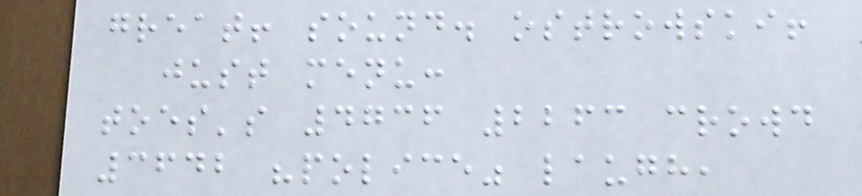great! sound. ostrowski!
just menu:
toes's 4736 2263 crowd
3642 "police" laugh,
